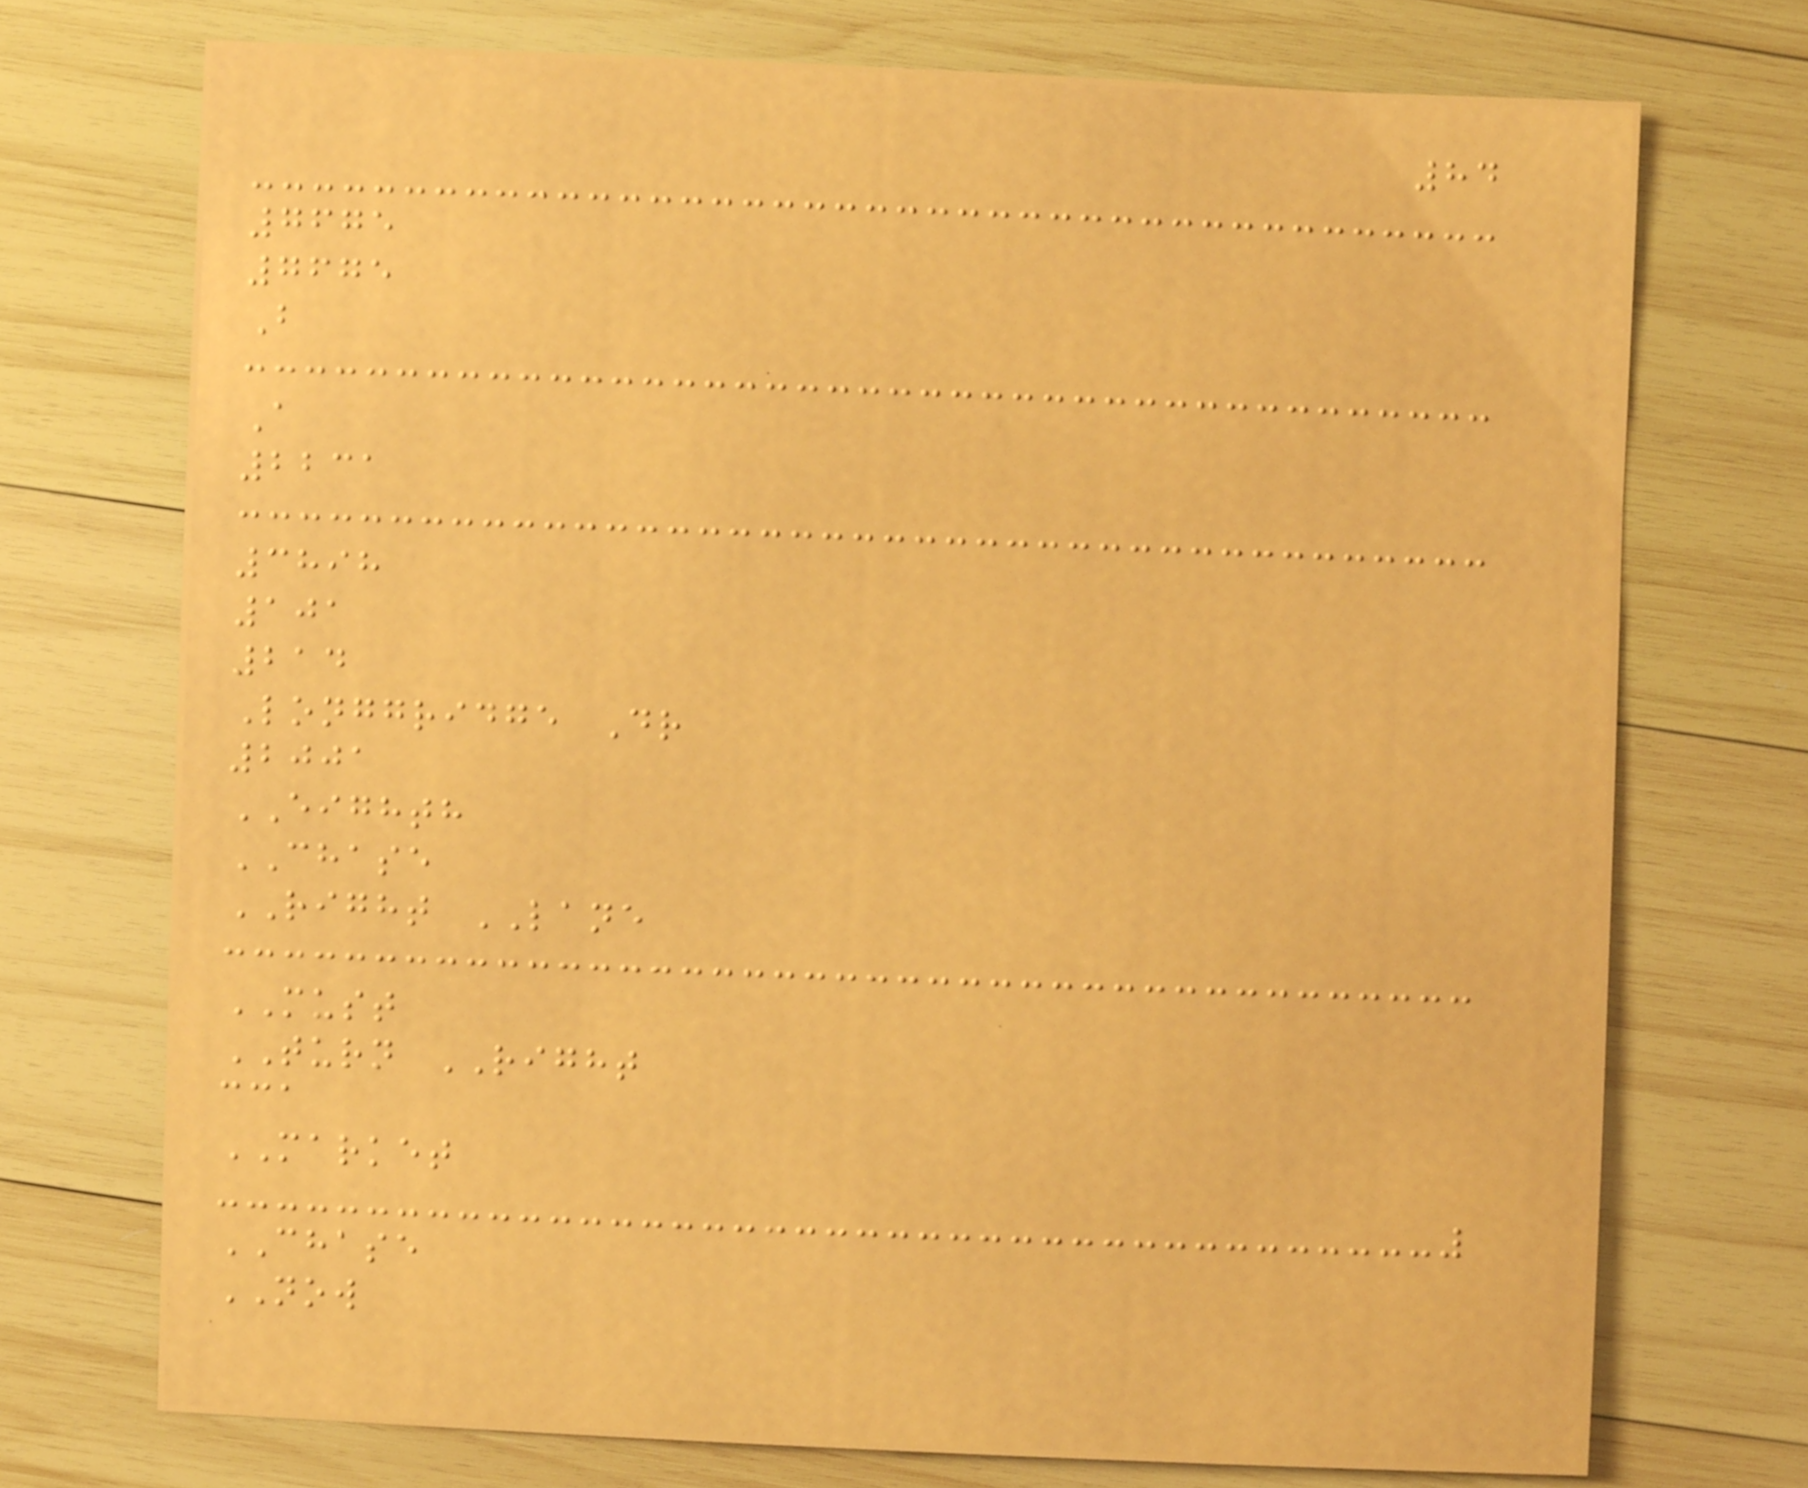84
7675
7675
B
A
2231
3898
101
214
Longgridge Dr
2001
EIGHTH
CHASE
RIGHT LANE
MUST
TURN RIGHT
cca
MARKET
CHASE
NOW
